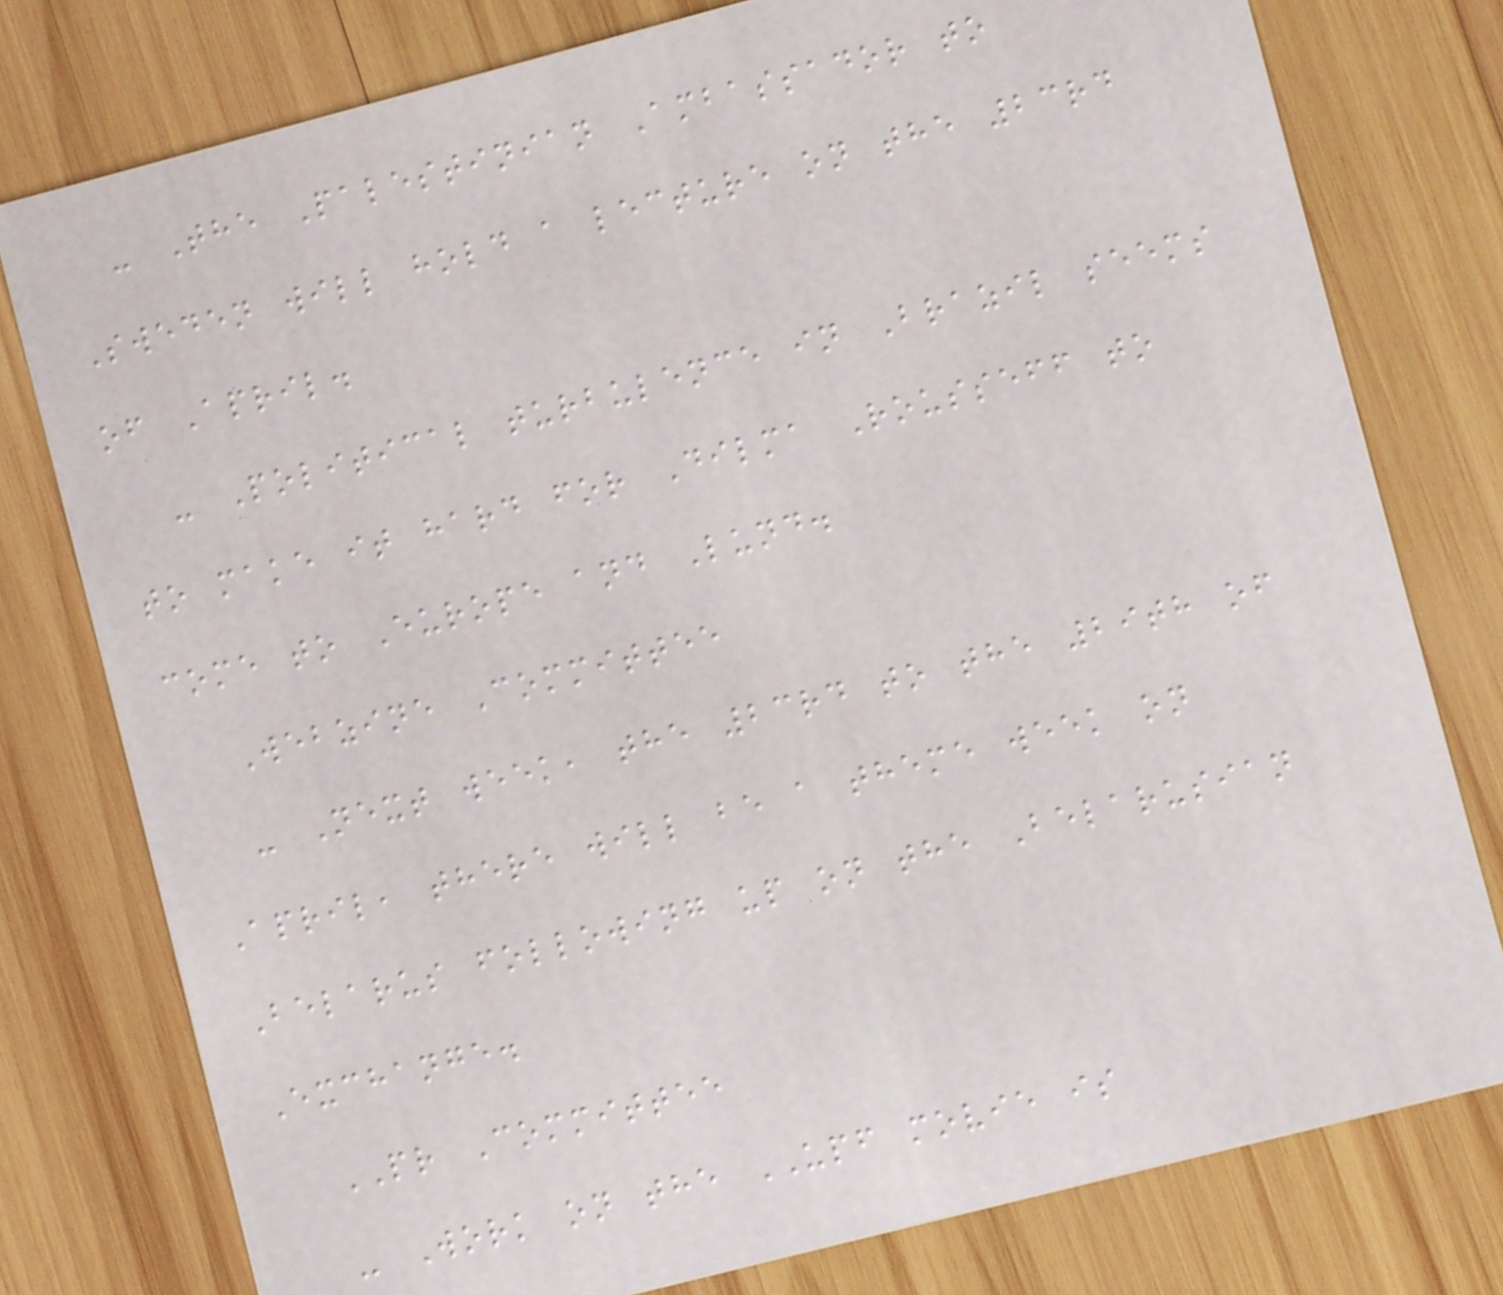- The Palestinian Ambassador to
Sweden will hold a lecture on the 23rd
of April.
- Political turbulence in Brazil seems
to make it hard for Dilma Rousseff to
come to Europe and Lund.
Webzine Committee
- Next week, the 23rd to the 29th of
April, there will be a theme week on
Belarus following up on the Belarusian
Exchange.
PR Committee
- Work on the UPF movie is
